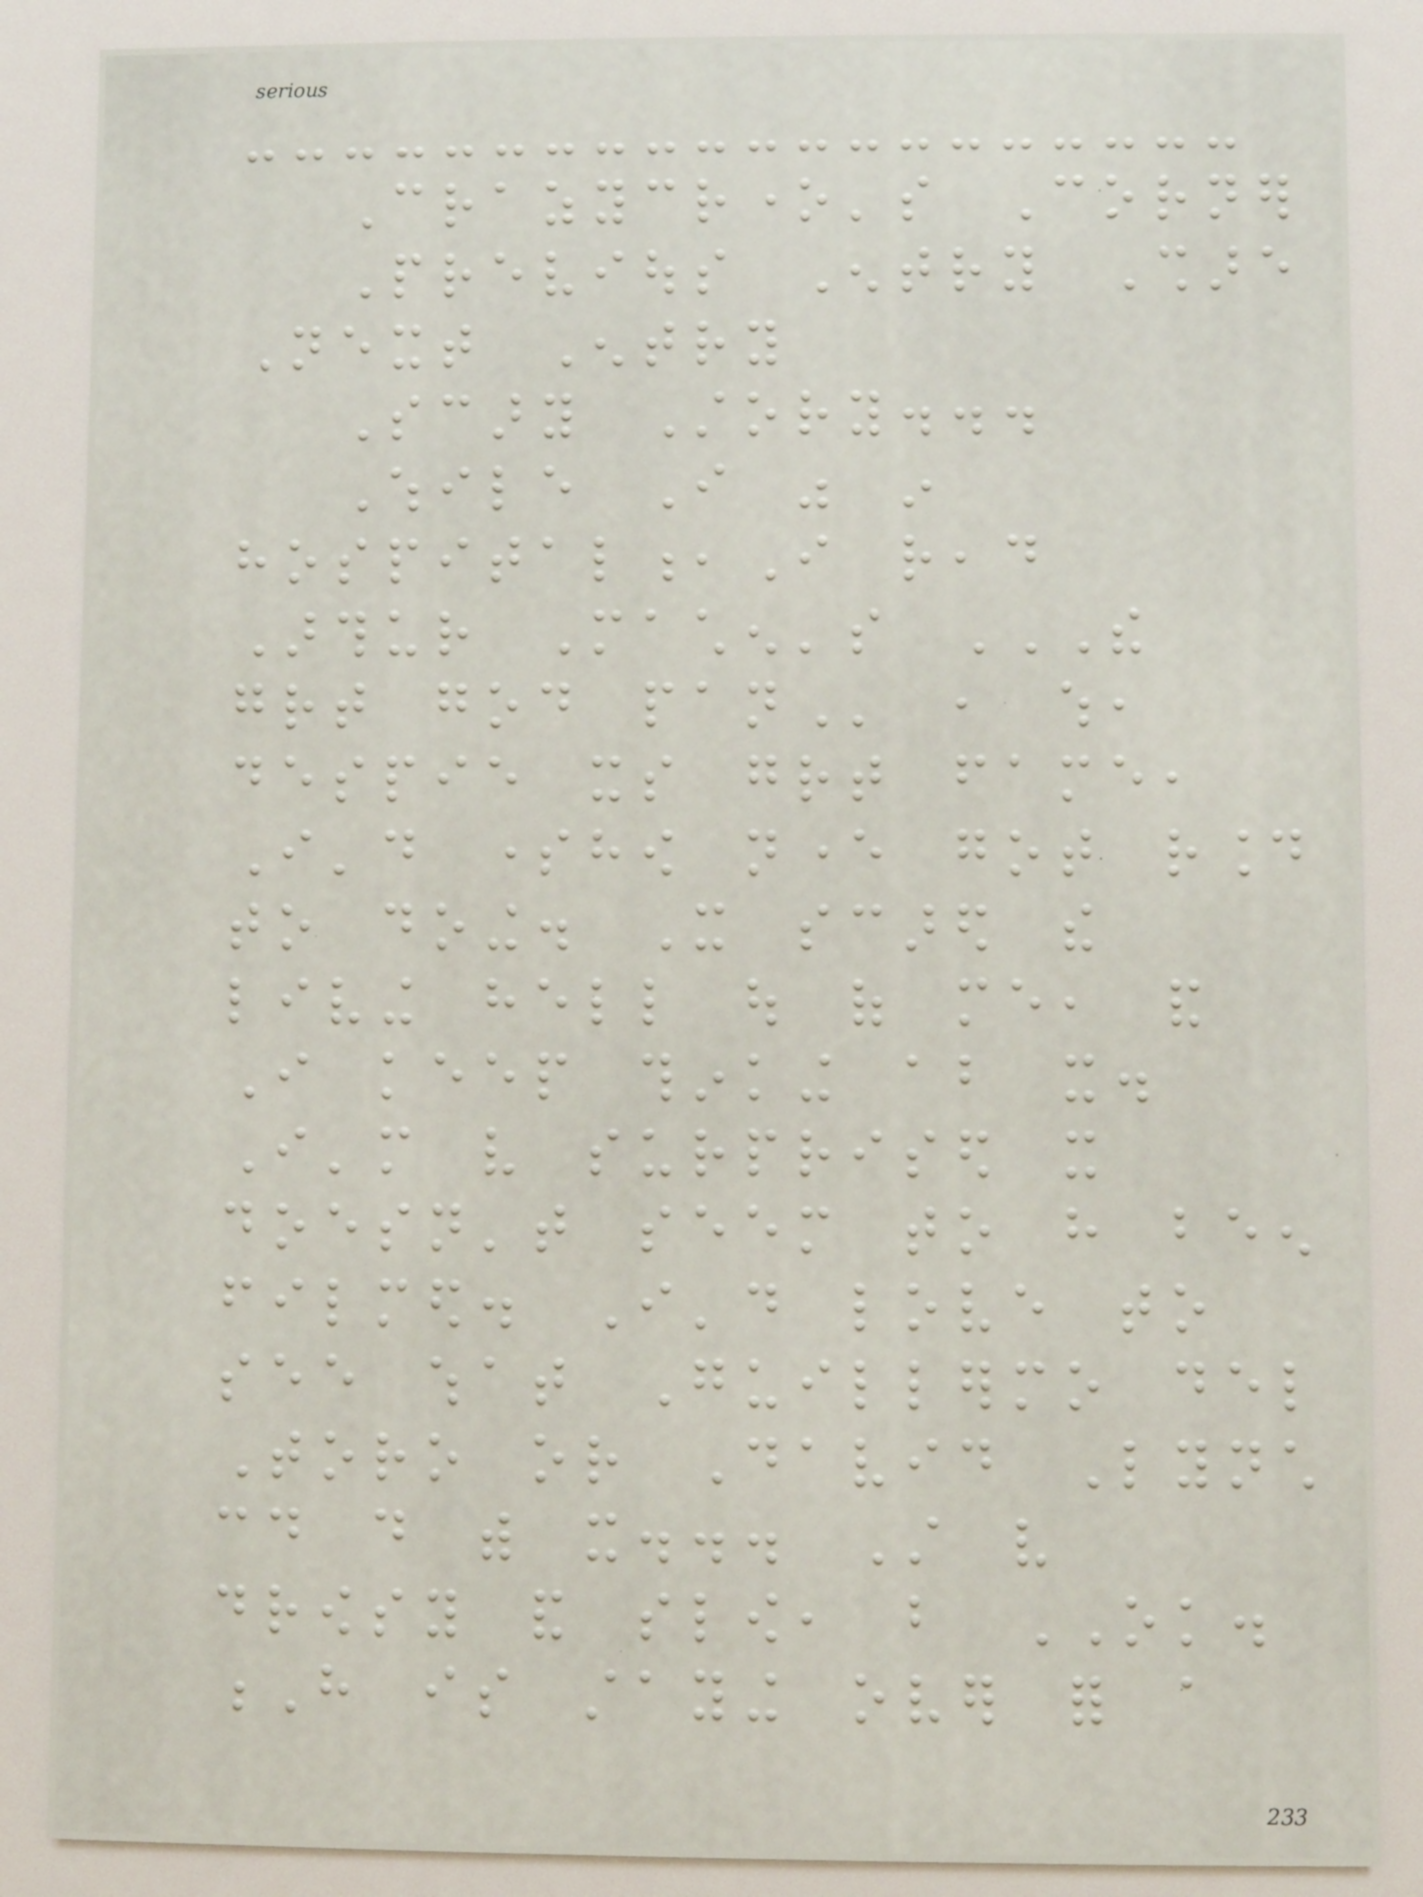Crazycrone's Corner
Previous Entry Share
Next Entry
Scary Story...
While I was in
hospital,I read
Arthur Machen's THE
GREAT GOD PAN , which,
despie its great fame,
I'd somehow never got round
to doing. It scared the
living hell out of me, and
I keep thinking about it.
I'm very surprised it
doesn't seem to have been
filmed. I'd love to
see what Guillermo del
Toro or David Lynch
could do with it... Still very
drowsy and slow, but OK.
H is staying over for a
